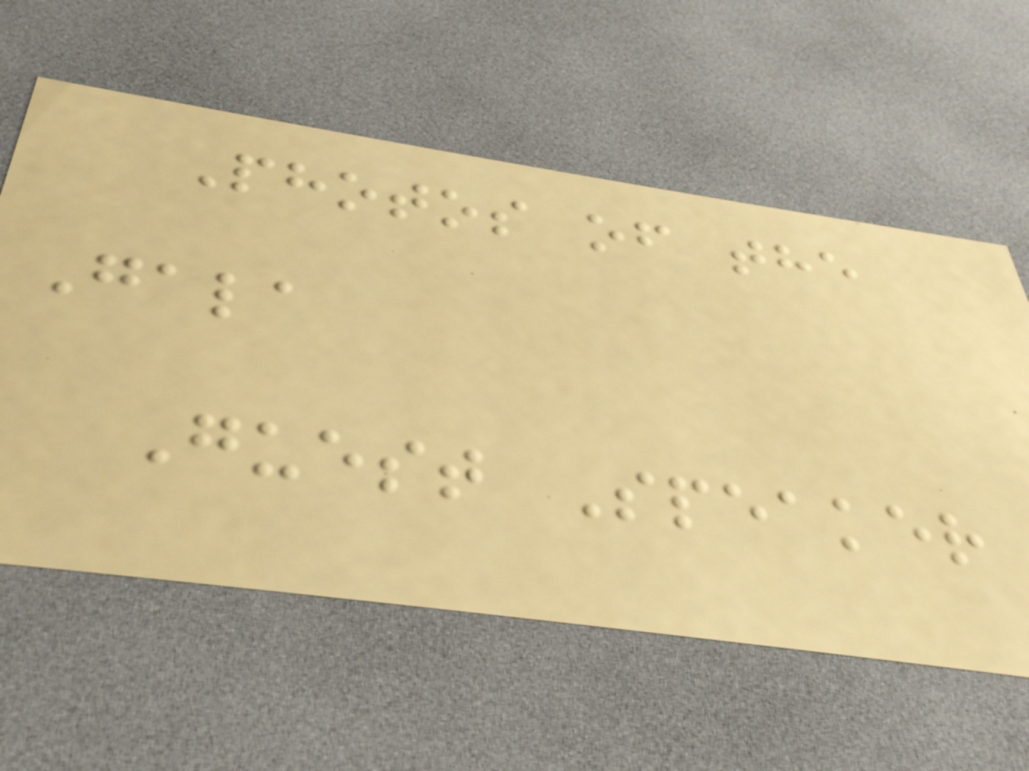Photos of the
Gala
Guest Speaker
